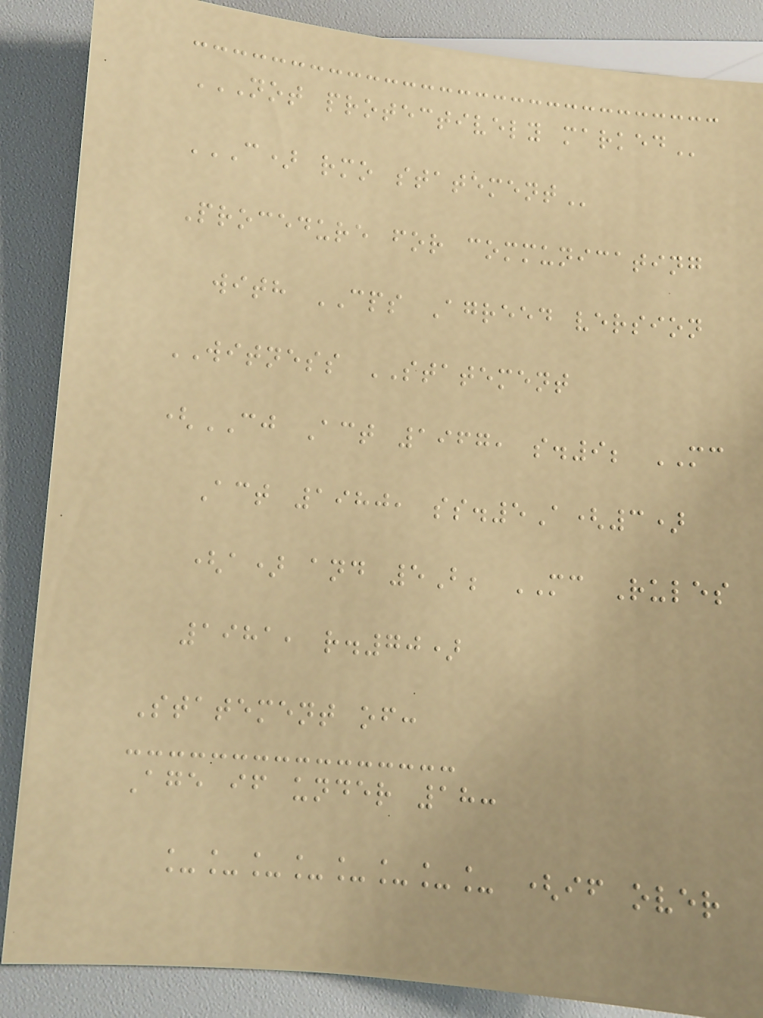NOT PROTECTIVELY MARKED
C) RMO STATEMENT
Procedure for communicating
with CPS Agreed version
WITNESS STATEMENT
(CJ Act 1967, s.9; MC
Act 1980, ss.5A(3)
(a) and 5B; MC Rules
1981, r.70)
Statement of:
Age if under 18:
________ (if over
